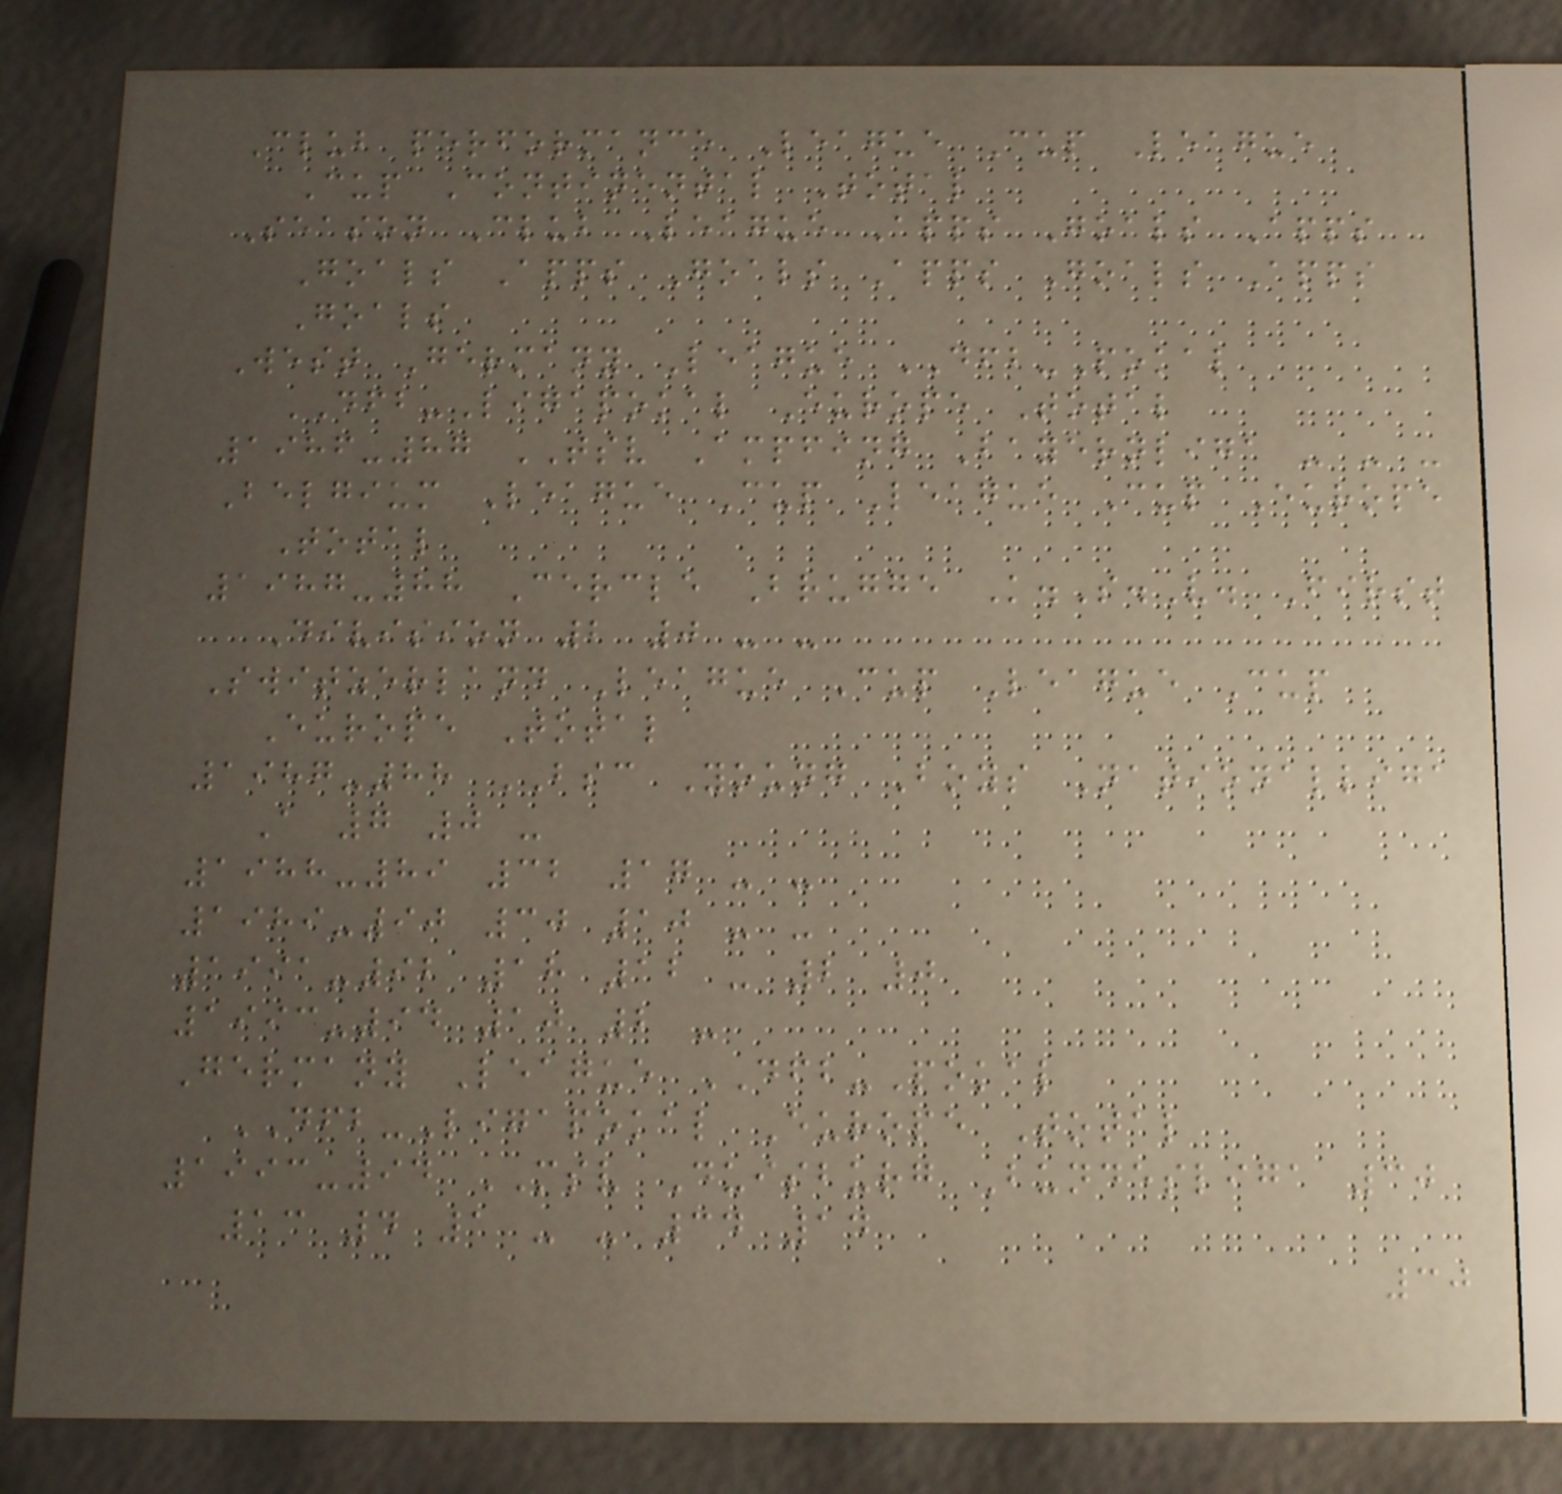Club performance League Cup League
Cup Continental Total
Season Club League Apps Goals Apps
Goals Apps Goals Apps Goals Apps
Goals
West Germany League DFB-Pokal
DFB-Ligapokal Europe Total
1986-87 TSV Ampfing Bayernliga - - -
Belgium League Cup League Cup Europe
Total
1987-88 Cercle Brugge K.S.V. First
Division 2 0 - -
Switzerland League Cup League Cup
Europe Total
1987-88 BSC Young Boys Nationalliga
A 7 0 -
1988-89 32 17 - -
1989-90 30 10 - -
1991-92 18 12 - 2 0
1993-94 10 2 -
Germany League DFB-Pokal
DFB-Ligapokal Europe Total
1993-94 MSV Duisburg Bundesliga 30
13 4 1 - - 34 14
30
